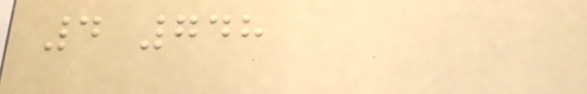4 748
